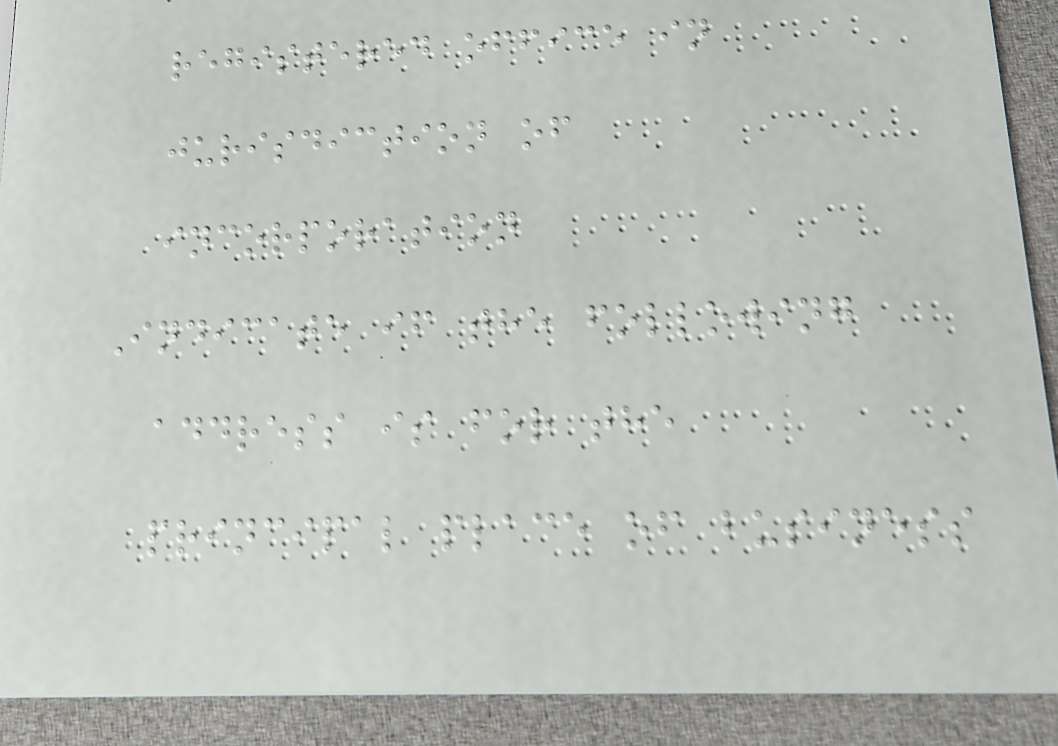registered office in
jurisdiction of
incorporation
Indicate if the following
address is for the
principal place of business
